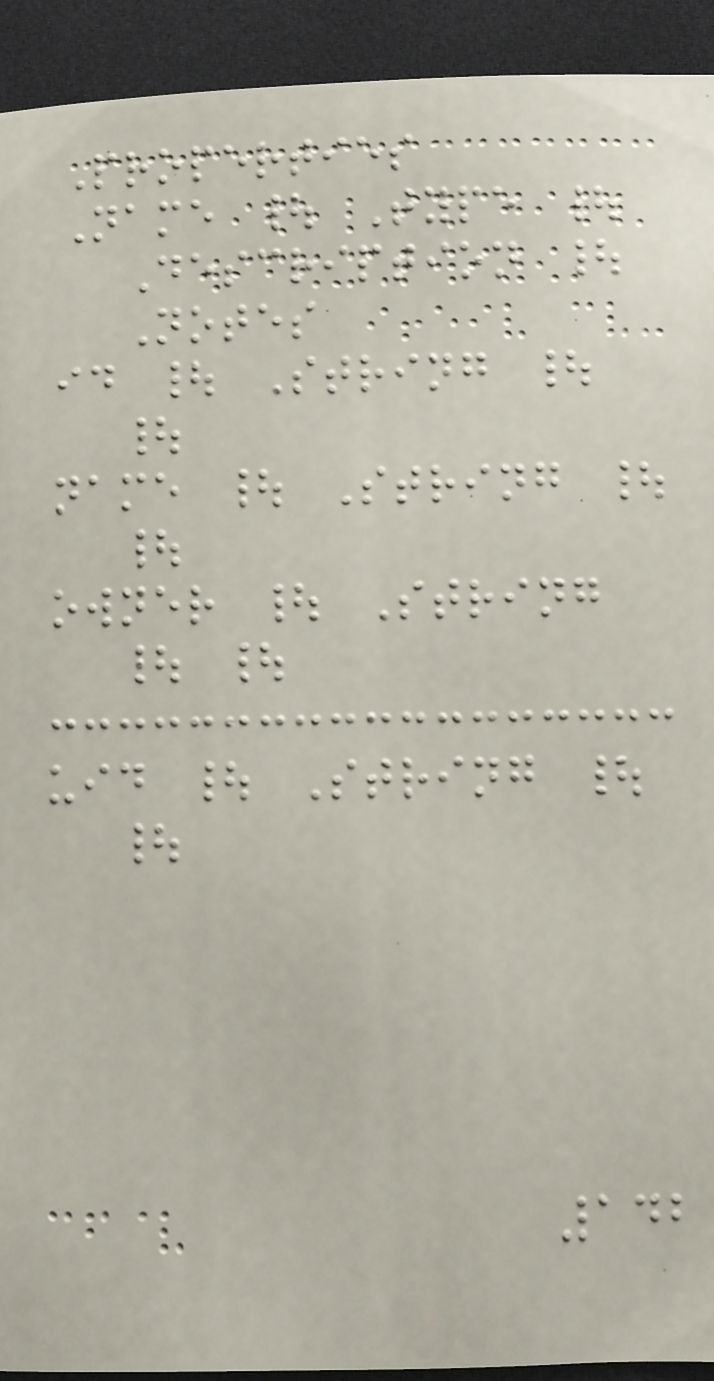Properties
Name | Type |
Description |
Notes
id | String |
|
name | String |
|
owner | String
| |
uid | String |
|
142
